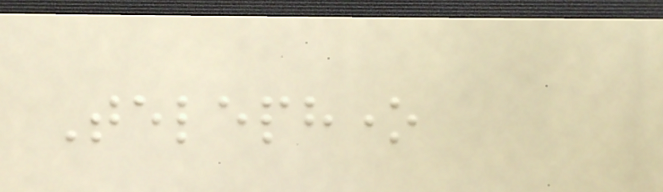Telephone
